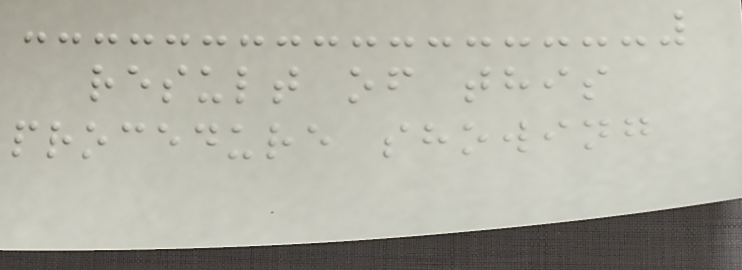result of this
procedure showing
